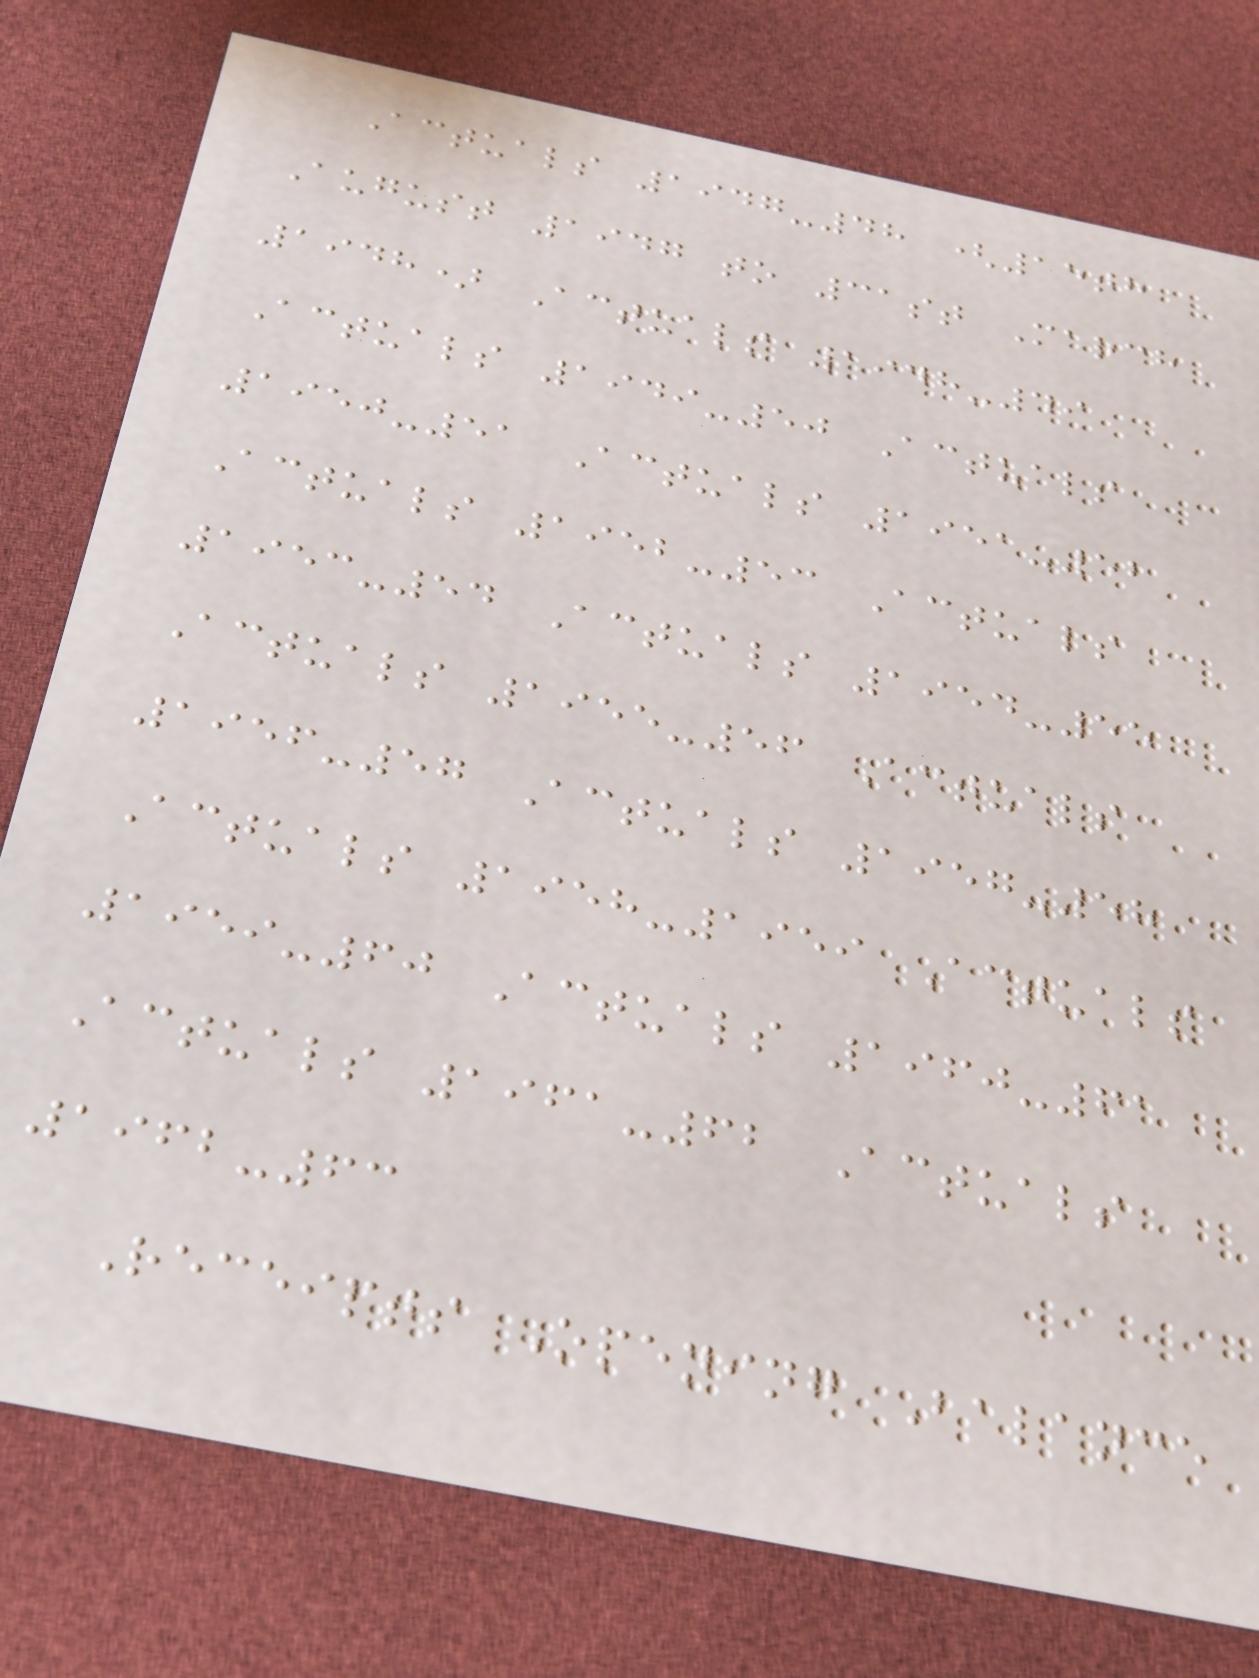Actuals 1947-48 (15th
August 1947 to 31st March
1948) Actuals 1948-49
Actuals 1949-50 Actuals
1950-51 Actuals 1951-52
Actuals 1952-53 Actuals
1953-54 Actuals 1954-55
Actuals 1955-56 Actuals
1956-57 Actuals 1957-58
Actuals 1958-1959 Actuals
1959-60 Actuals 1960-61
Actuals 1961-62 Actuals
1962-63
Receipts Opening Balance
